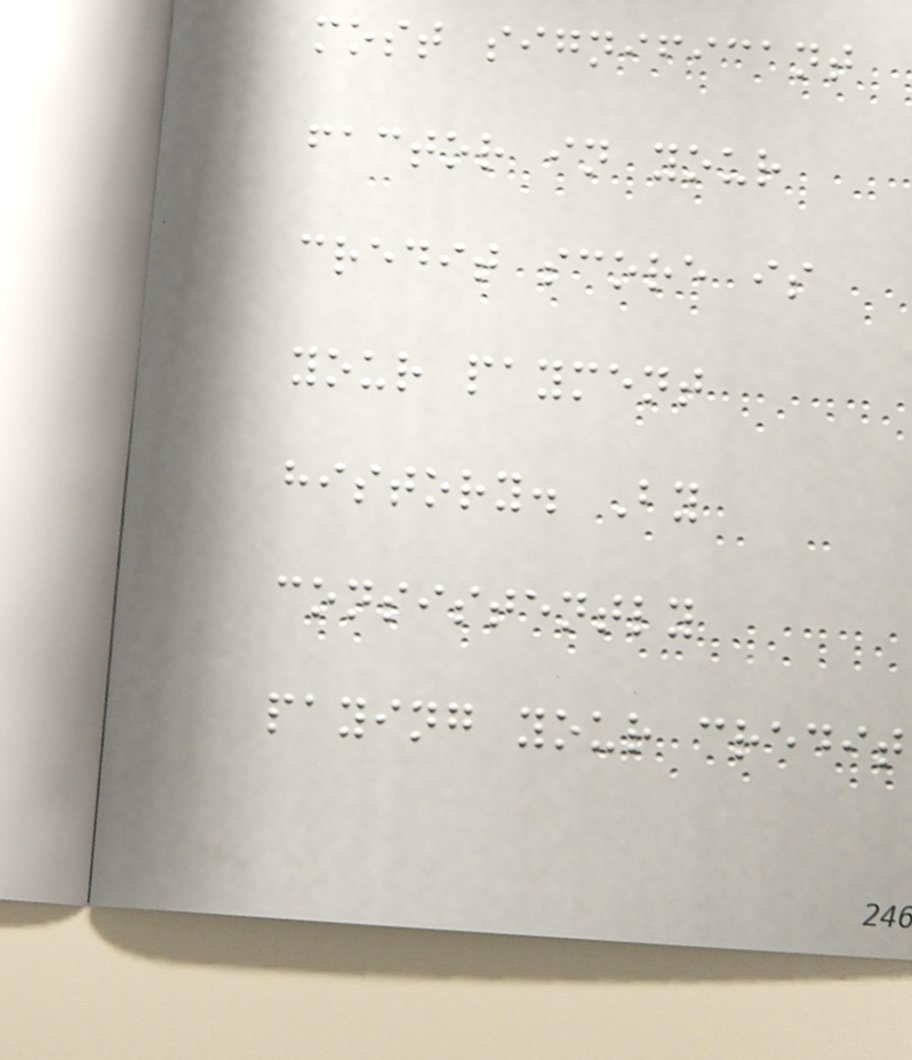most significant
factor in your
credit score is
your payment
history. By
consistently
paying your credit
